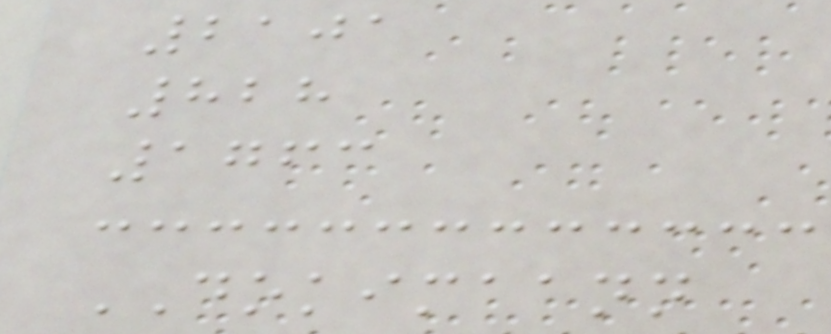2101
828
1763
DOKIMAANN
